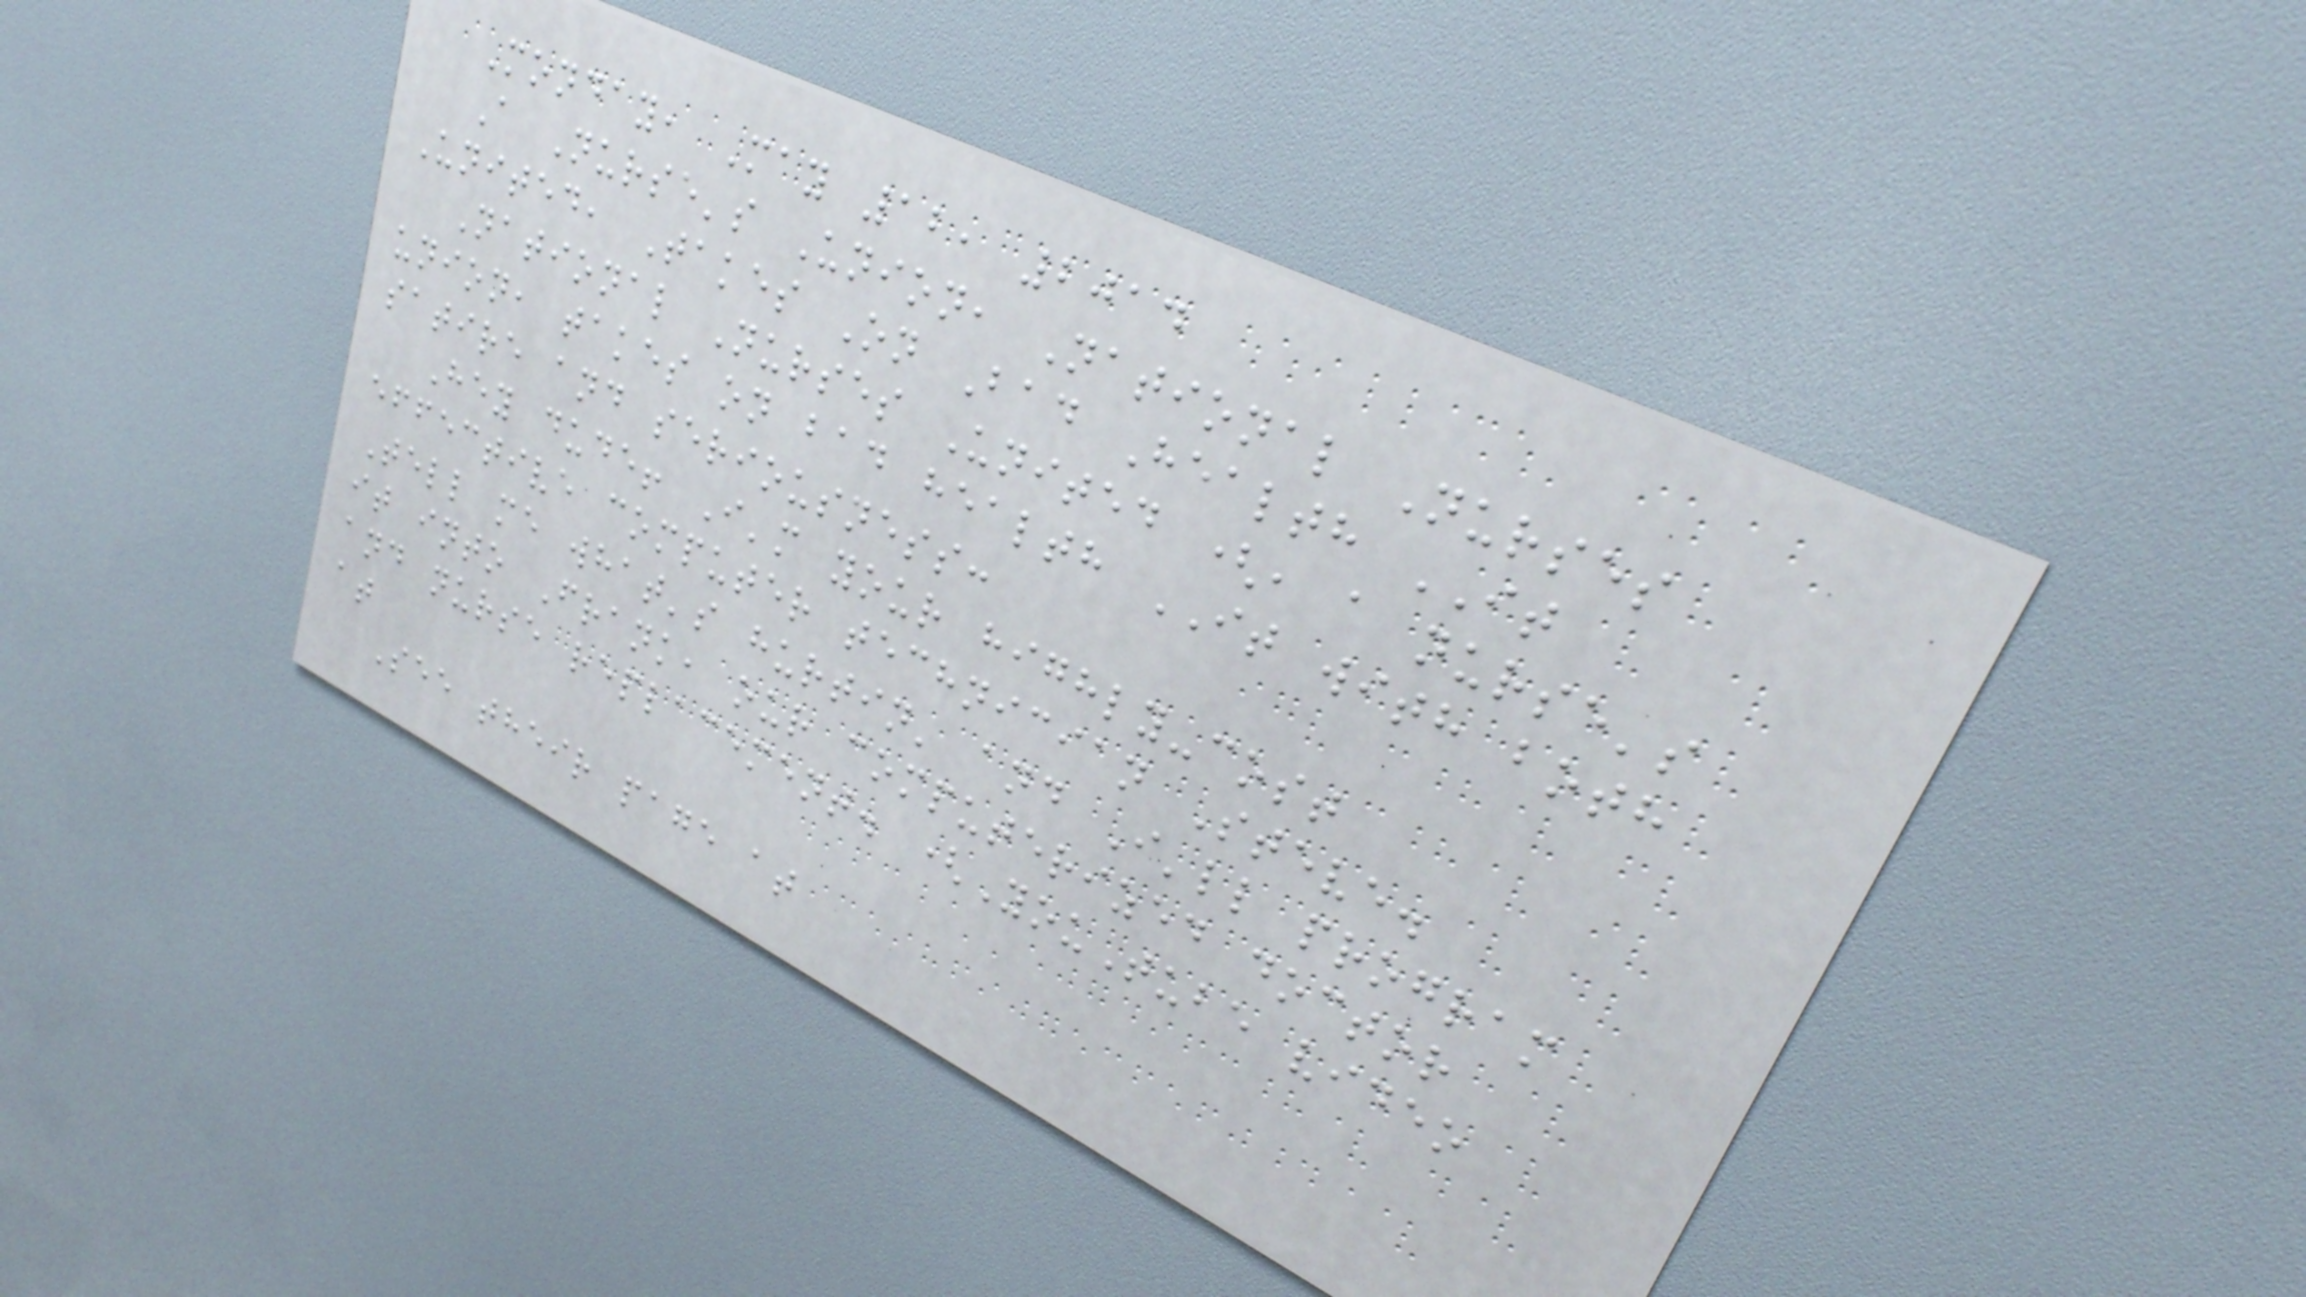Monday, May 12, 2014
A Nurse's Union, National Nurses
United, Takes On Bad Health IT
National Nurses United (, a nurse's
union, takes on bad health IT with both
satire and seriousness:
Hey dude! I'm your highly-cost
effective computer technician Steve.
Tell me what's hurtin' and I'll program
it into Frank, our computerized doctor
and nurse replacement. (YouTube video
at
See their page at
